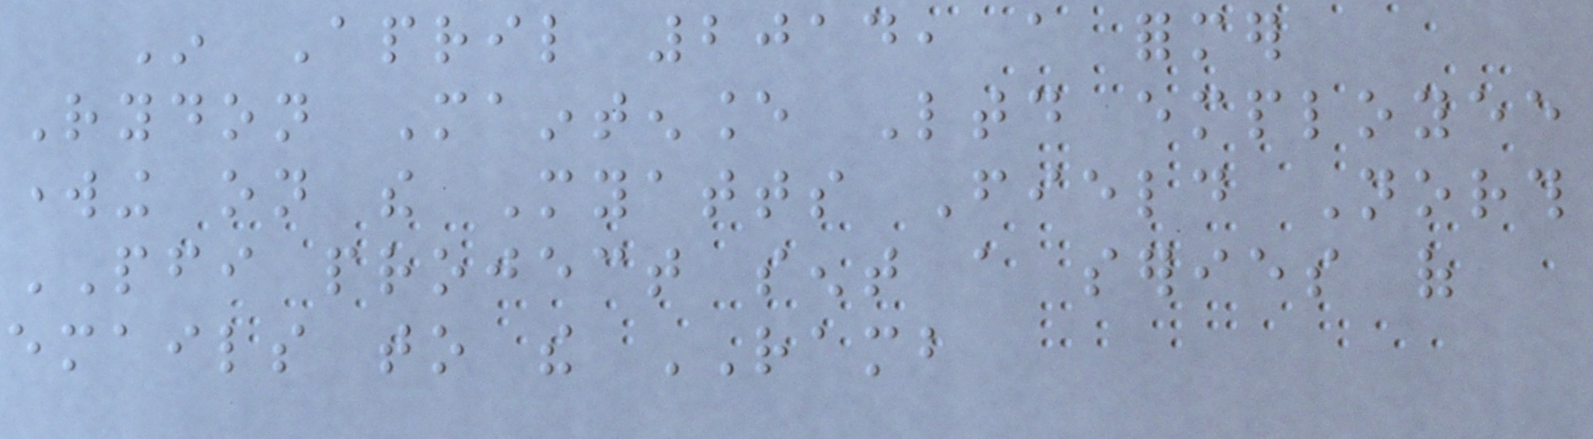In April 2014, a former
Rydon Maintenance Ltd employee
working on the Myatts Field North
PFI project sent a series of
emails to the RAMB
